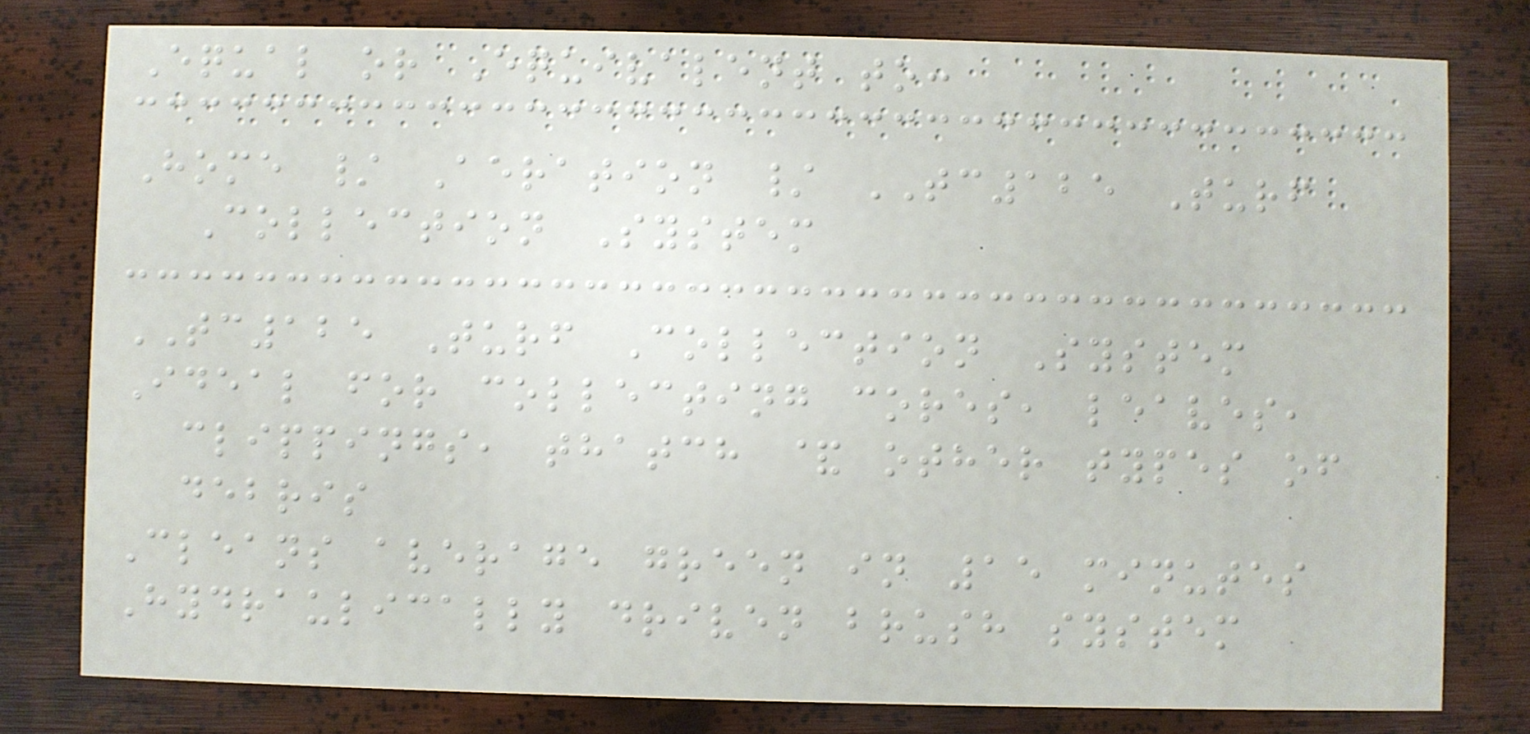Equal or Equivalent to:
Home / Aeration / TC125 Turf
Collection System
TC125 Turf Collection System
Ideal for collecting cores, leaves,
clippings, thatch & other types of
debris
Cleans average green in 15 minutes
Hydraulically driven brush system
